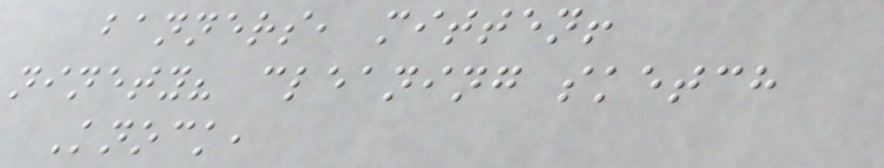banners, mitten!
ninety? cleaning sketch
Knock,
